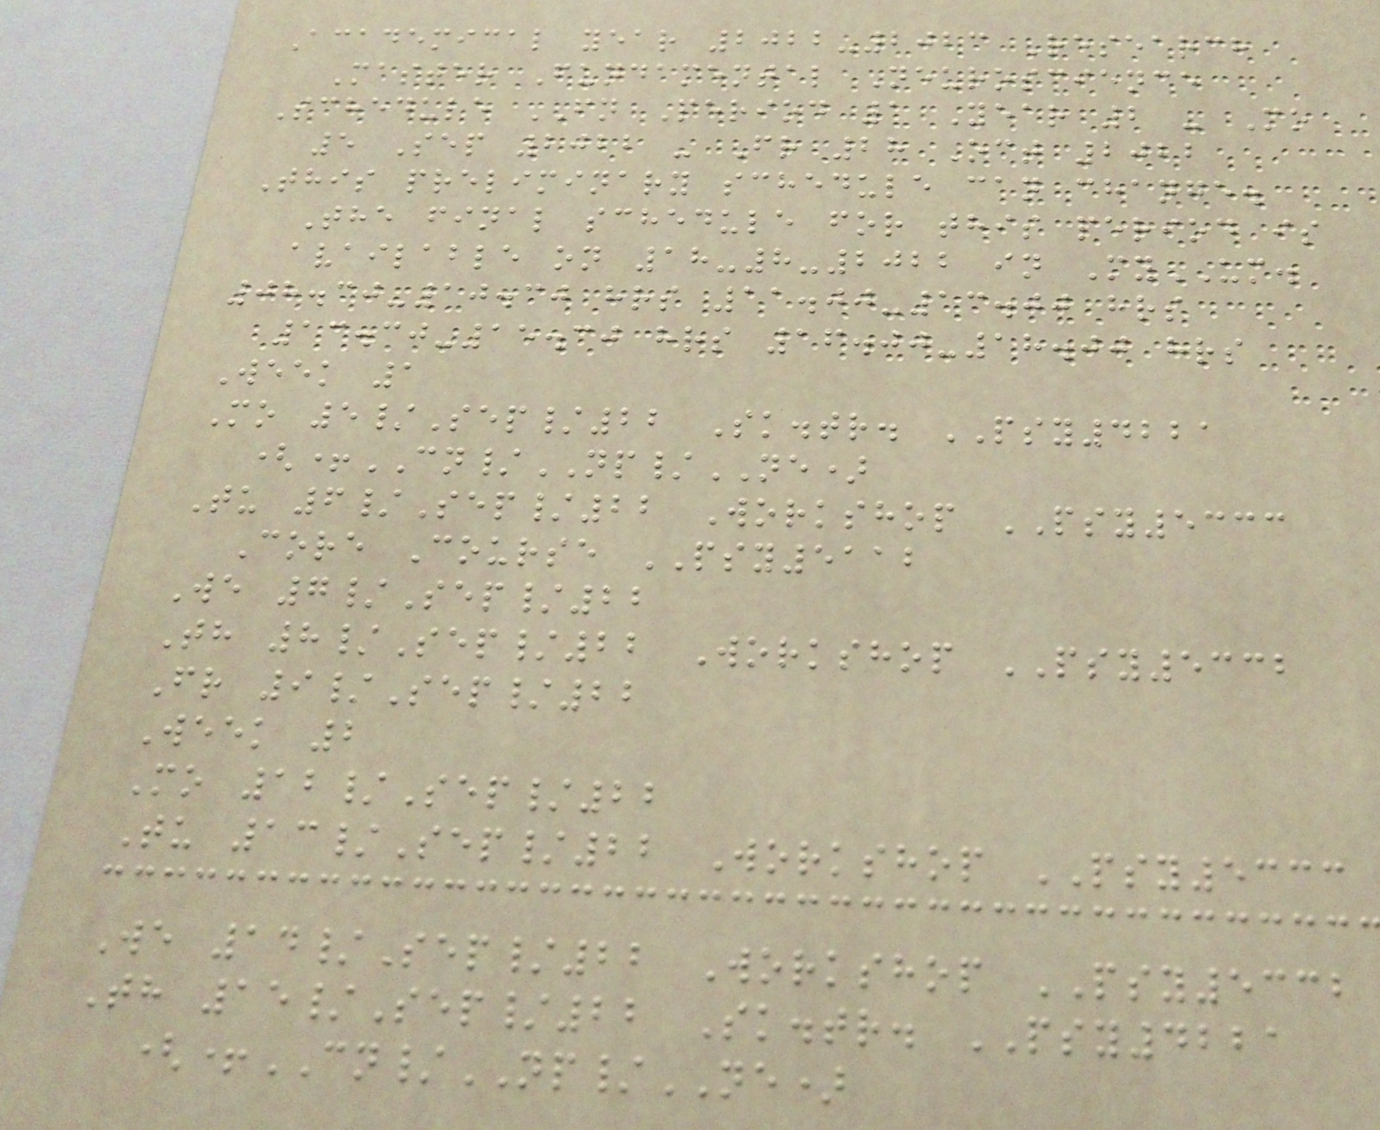Academical year 2022-2023 Research
Master Fundamental Neuroscience
Schedule FN Period 1 Year 2 - Mo
5 Sep 2022 - Fr 28 Oct 2022
This preliminary schedule can change.
The final schedule for this period is
available on 18-8-2022 in MyUM.
08.30-10.30 hrs 11.00-13.00 hrs
13.30-15.30 hrs 16.00-18.00 hrs
Week 1
Mo 5/Sep/22 Sk.tr. PSY4221
(+CN/NP/NE)
Tu 6/Sep/22 Workshop PSY5333
Core Course PSY5112
We 7/Sep/22
Th 8/Sep/22 Workshop PSY5332
Fr 9/Sep/22
Week 2
Mo 12/Sep/22
Tu 13/Sep/22 Workshop PSY5333
We 14/Sep/22 Workshop PSY5332
Th 15/Sep/22 Sk.tr. PSY4221
(+CN/NP/NE)
